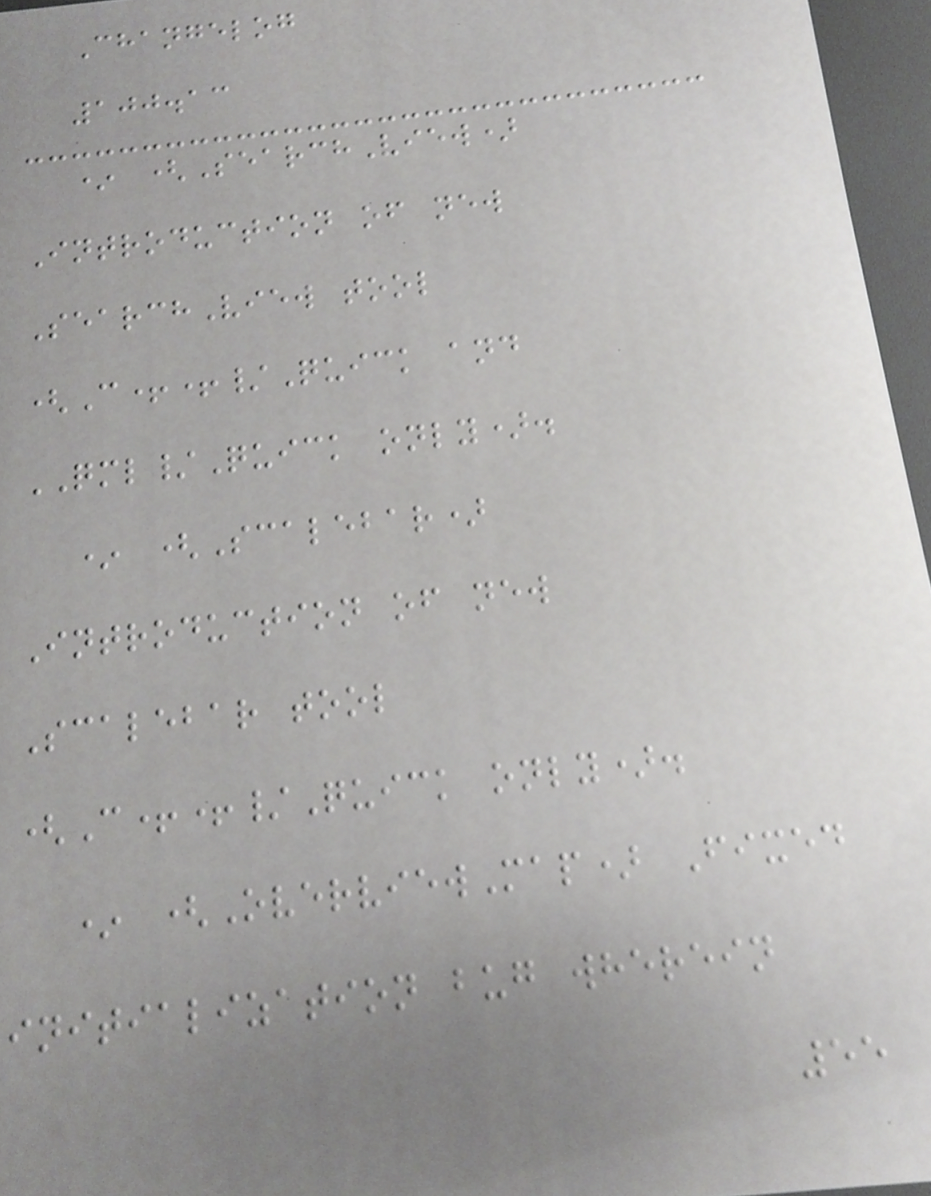Changelog
100.13
* (SearchView)
Introduction of new
SearchView tool
(C++/Quick and
QML/Quick only).
* (Scalebar)
Introduction of new
Scalebar tool
(C++/Quick only).
* (OverviewMap) Fixed
initialization bug wherein
55
